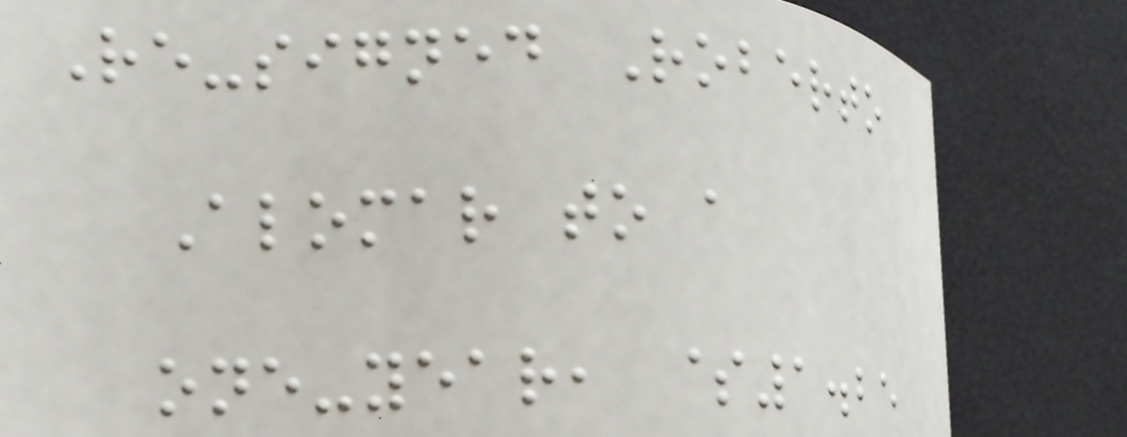Re-signed Roberto
Alomar to a
one-year, $1.25
